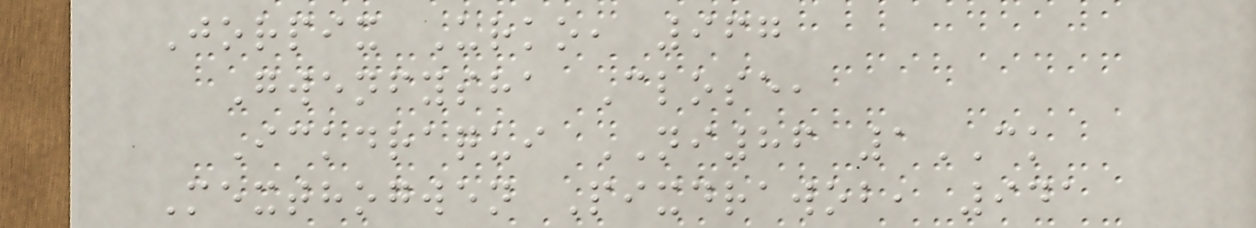Jorpix Urko, 967
Gwenfysha Close,
Ickdraqui NI86 1CK
Mexthogwen Pixdrawob, 941
